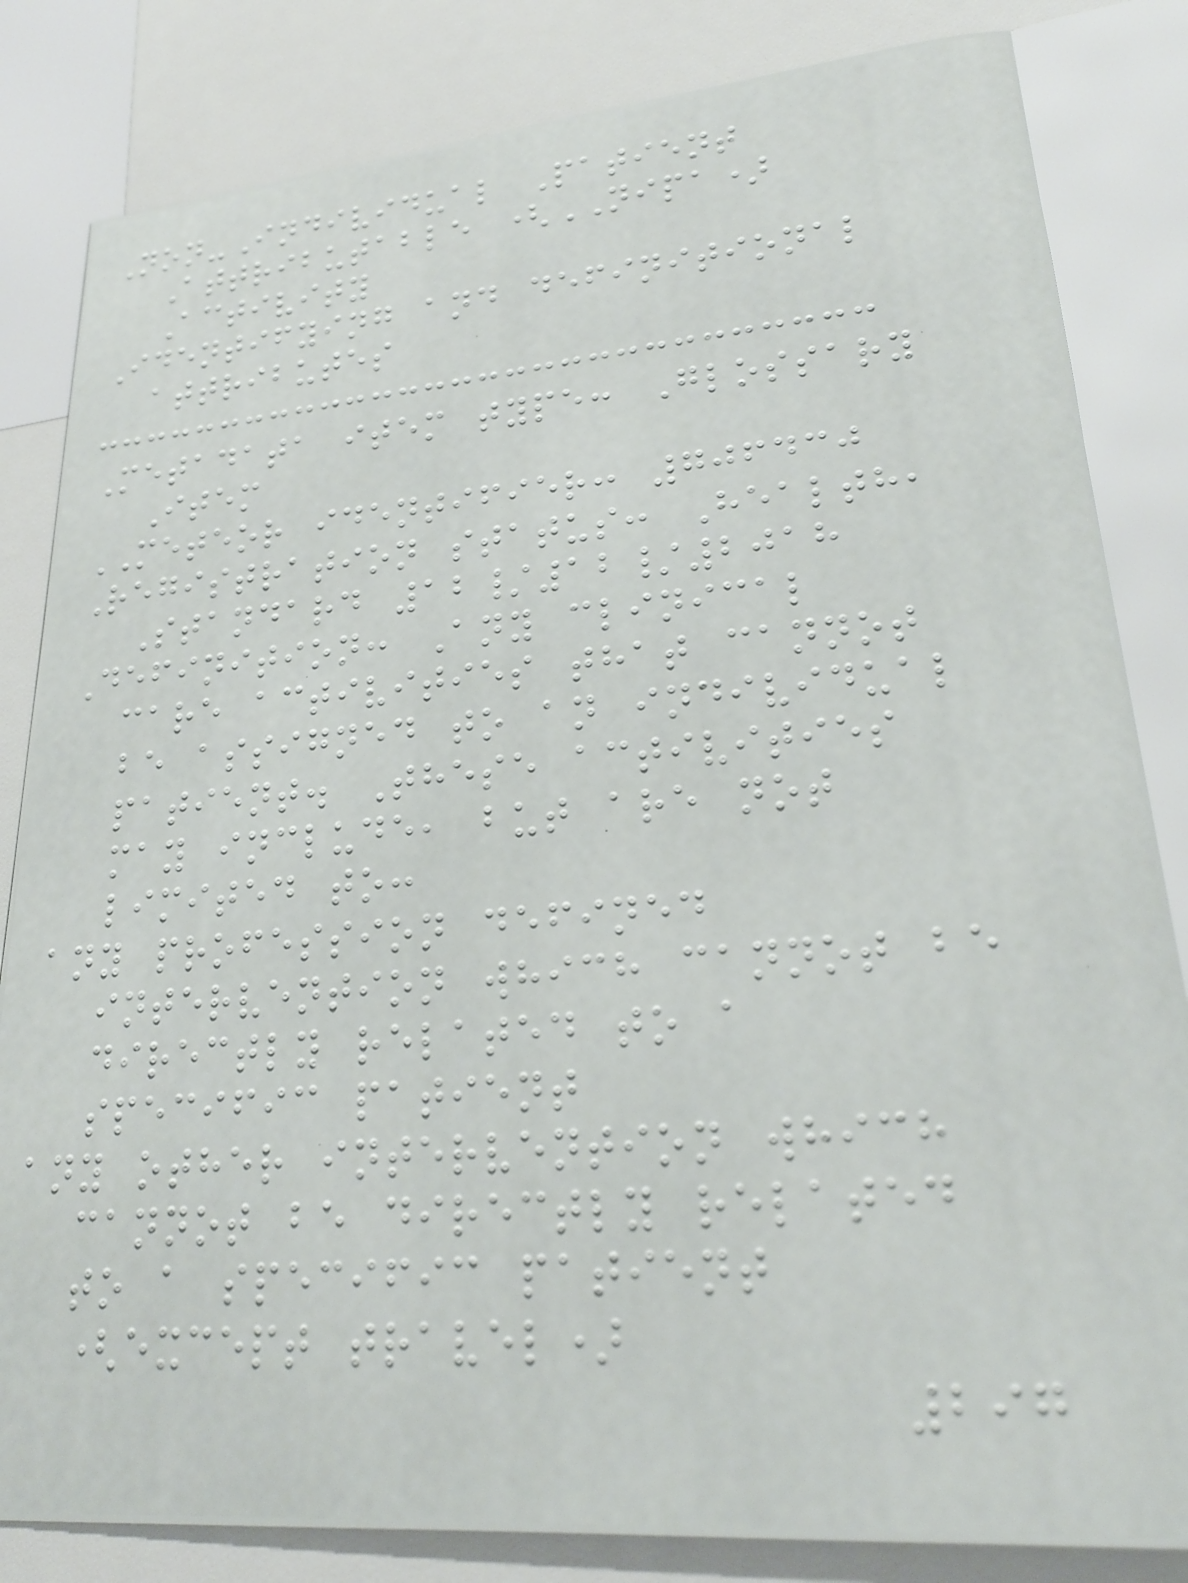Non-Individual Patient
Attributable (NIPA)
Activity
Identifying and definitional
attributes
Metadata item type: Glossary
Item
METEOR identifier: 706430
Registration status: Health,
Standard 12/12/2018
Definition: Any clinical
care activities that cannot
be assigned to an individual
patient. These activities
may include, but are not
limited to:
any profession defined
intervention which cannot be
directly related to a
specific patient
any other intervention which
cannot be directly related
to a specific patient
(except travel)
297
